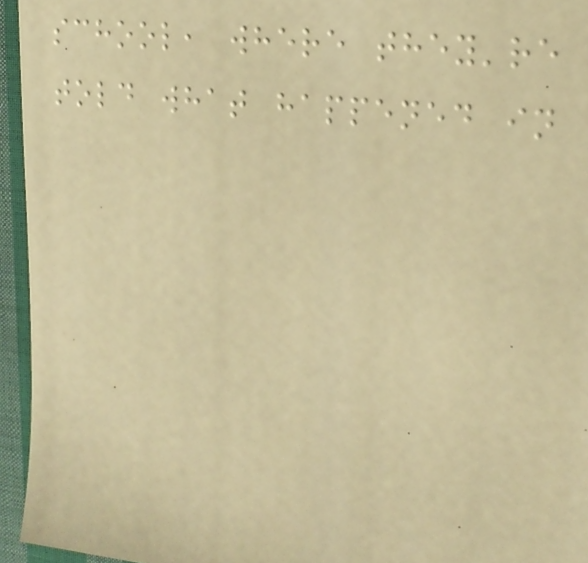school, where they're
told what happened in
